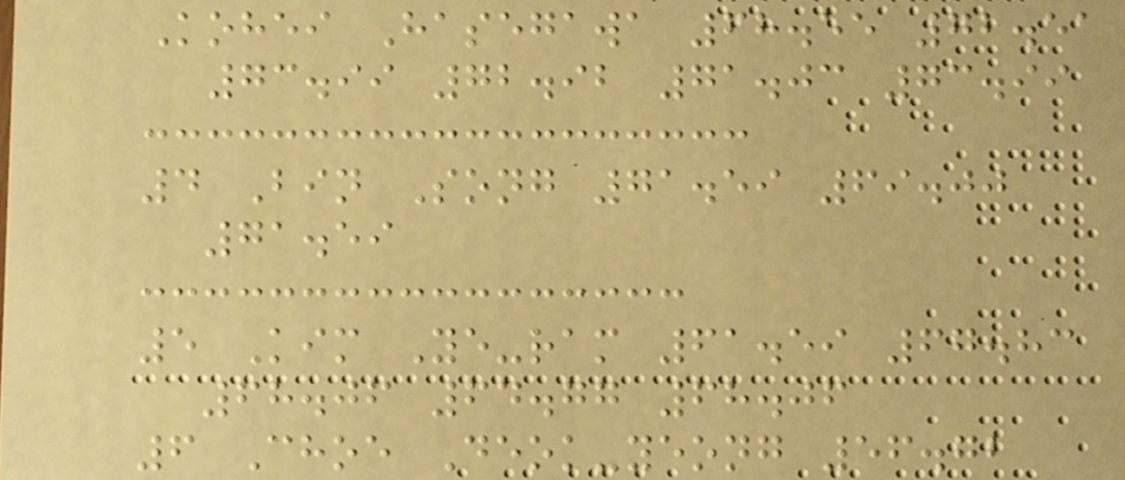Kohei Hasegawa 68.55 72.51
73.99 72.92 71.03 73.99
4 Bin Song 71.59 69.00
71.59
5 Kim Ye-ram 61.59 67.83
68.06 64.77 68.06
6 Choe Deok-yeong 56.72
